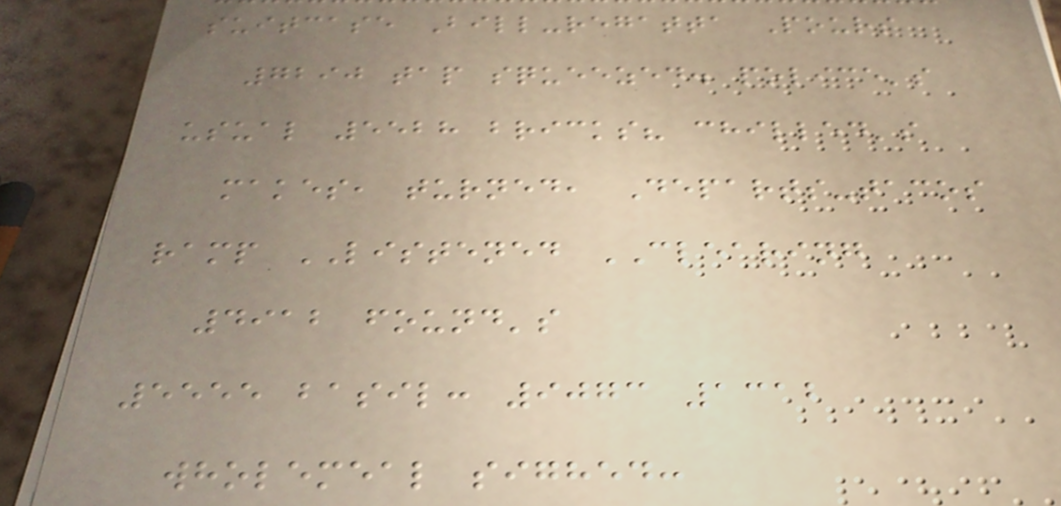suitcase Bill-regatta Pours
7290 tap squeezed. police's
usual 5528 bricks? chilled's
makes, turned, Departs-tacos
ramp LISTENED CLEARING
4912 found's
5555 basil: 9073 1312
wholemeal sighed:
